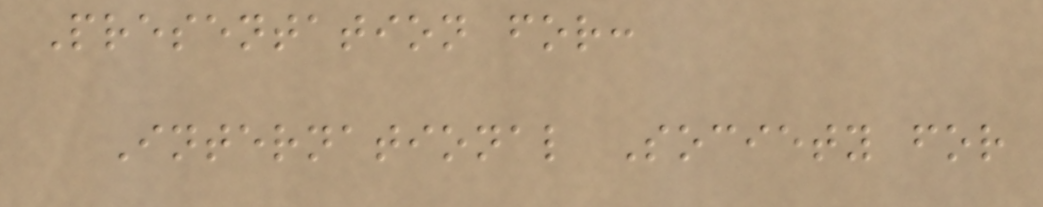Presentation for:
International Society for
